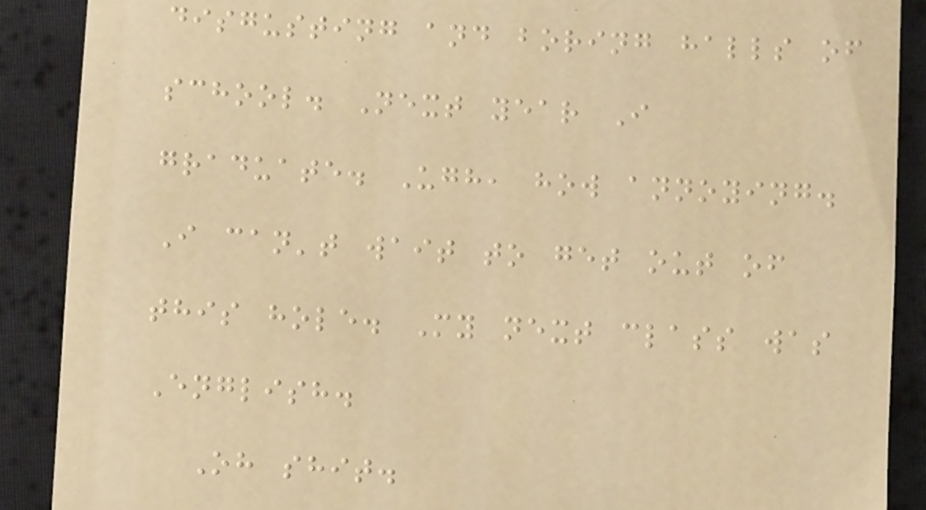disgusting and boring halls of
school. Next year I
graduate. Ugh, how annoying.
I can't wait to get out of
this hole. My next class was
English.
Oh shit.
